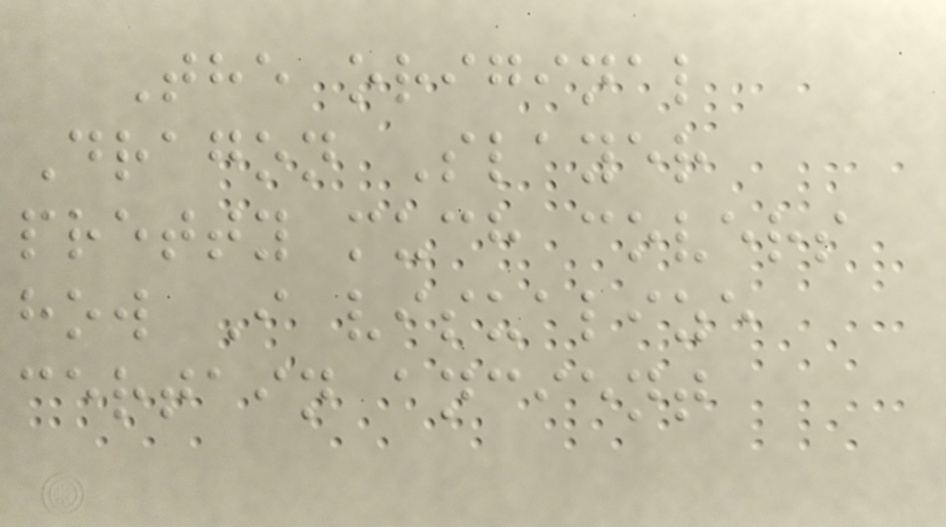The original
Dragon Slayer
pretty much covers
how I visualize
certain ancient
